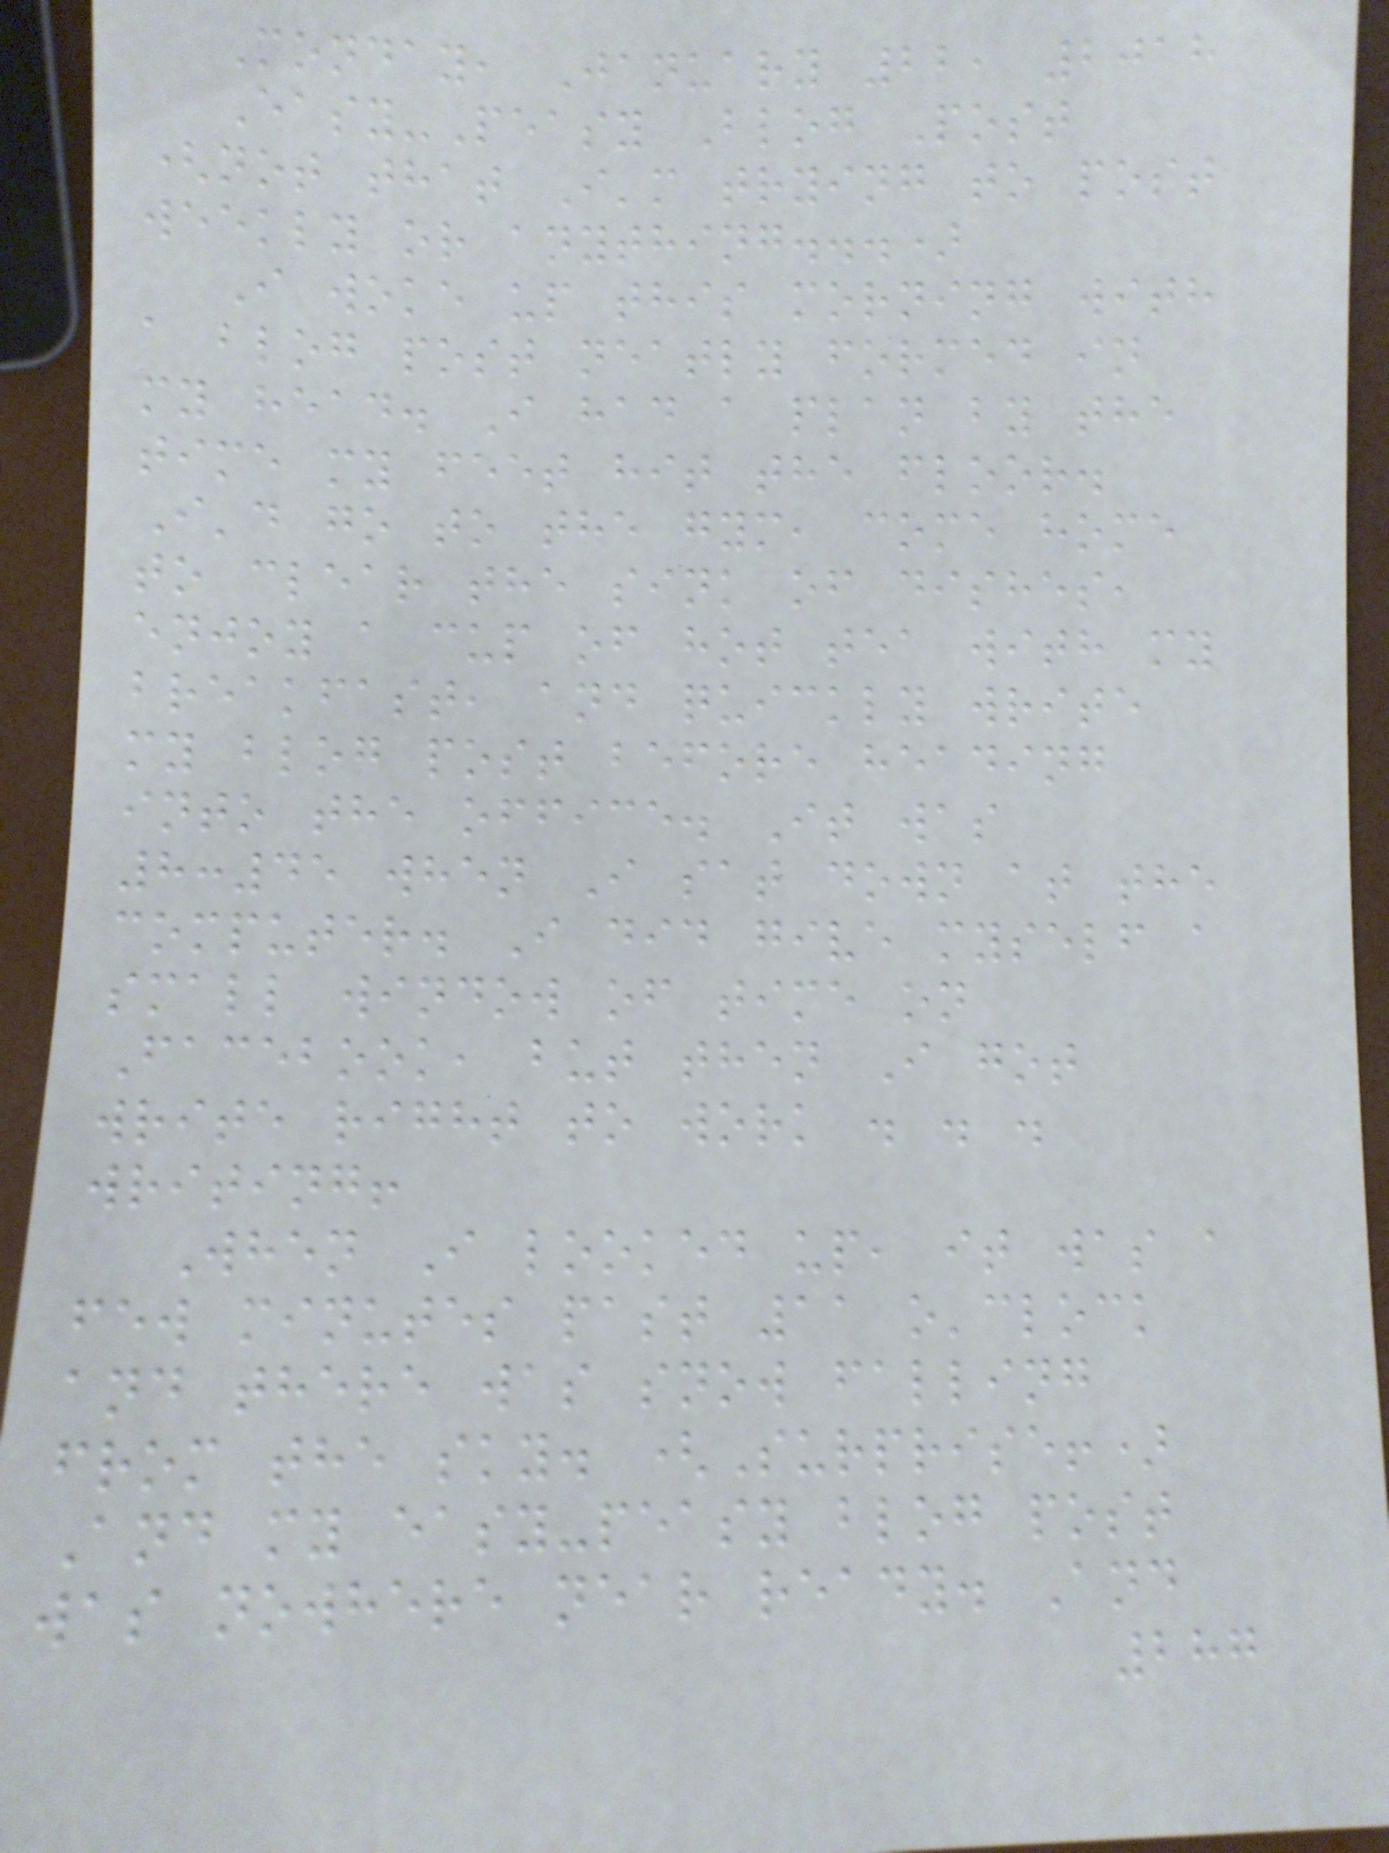Monday, January 22, 2018
Easy-Peasy Blog Post
(not that I'm trying to post
weekly or anything...)
I woke up this morning with
a blog post neatly formed in
my head. I had a plan by the
time my feet hit the floor.
I'd go to the gym, come home
to clear the sink of dishes,
enjoy a cup of hot tea with my
breakfast, and quickly write
my blog post before heading
into the office. It was
8:45 when I sat down at the
computer. I did give myself a
small window of time on
Facebook, but then I got
write right to work . . .
writing!
When I looked up, it was a
few minutes past 11 o'clock
and there was snow falling
from the sky. (Surprise!)
And my easy-peasy blog post
was nowhere near ready. And
287
